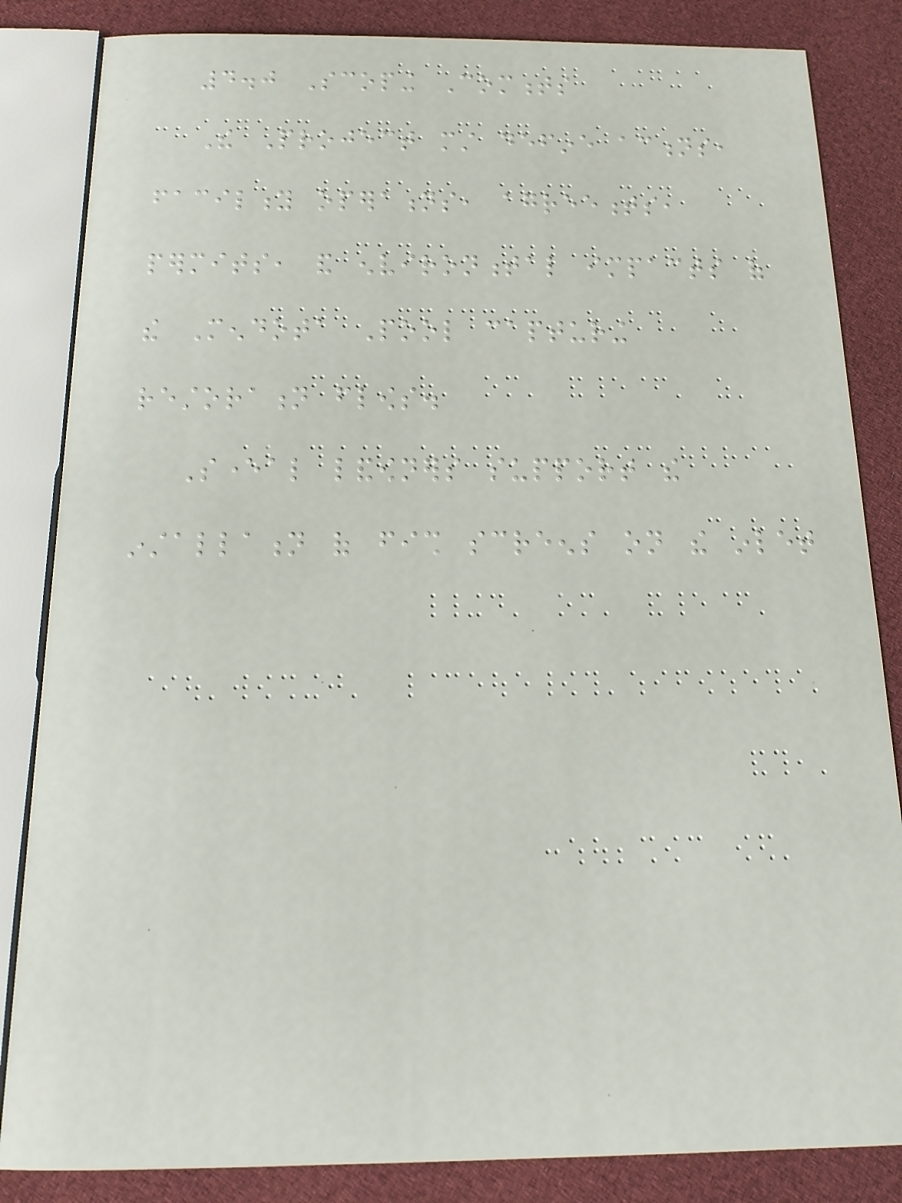4.0 Scoping Comments
The Project must define actions,
facility operations, agreements,
permits, and environmental impacts of
the Mendota Pool capturing
restoration flows.
Several landowners support the
installation of fish screens on the inlet
